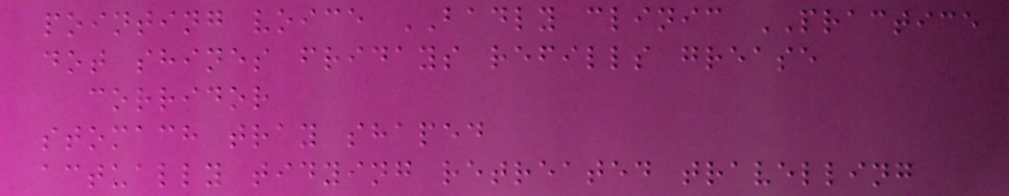pointing voice BADLY clinic PRACTICE
dot shines fridays refills grease
corridor
stomach tray shaped
actually tidying retreated travelling
